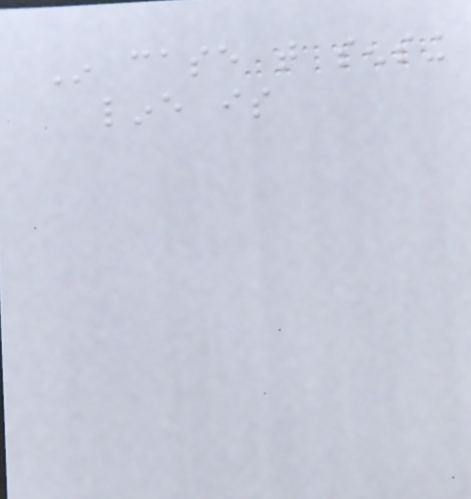In case that sensing
line is
